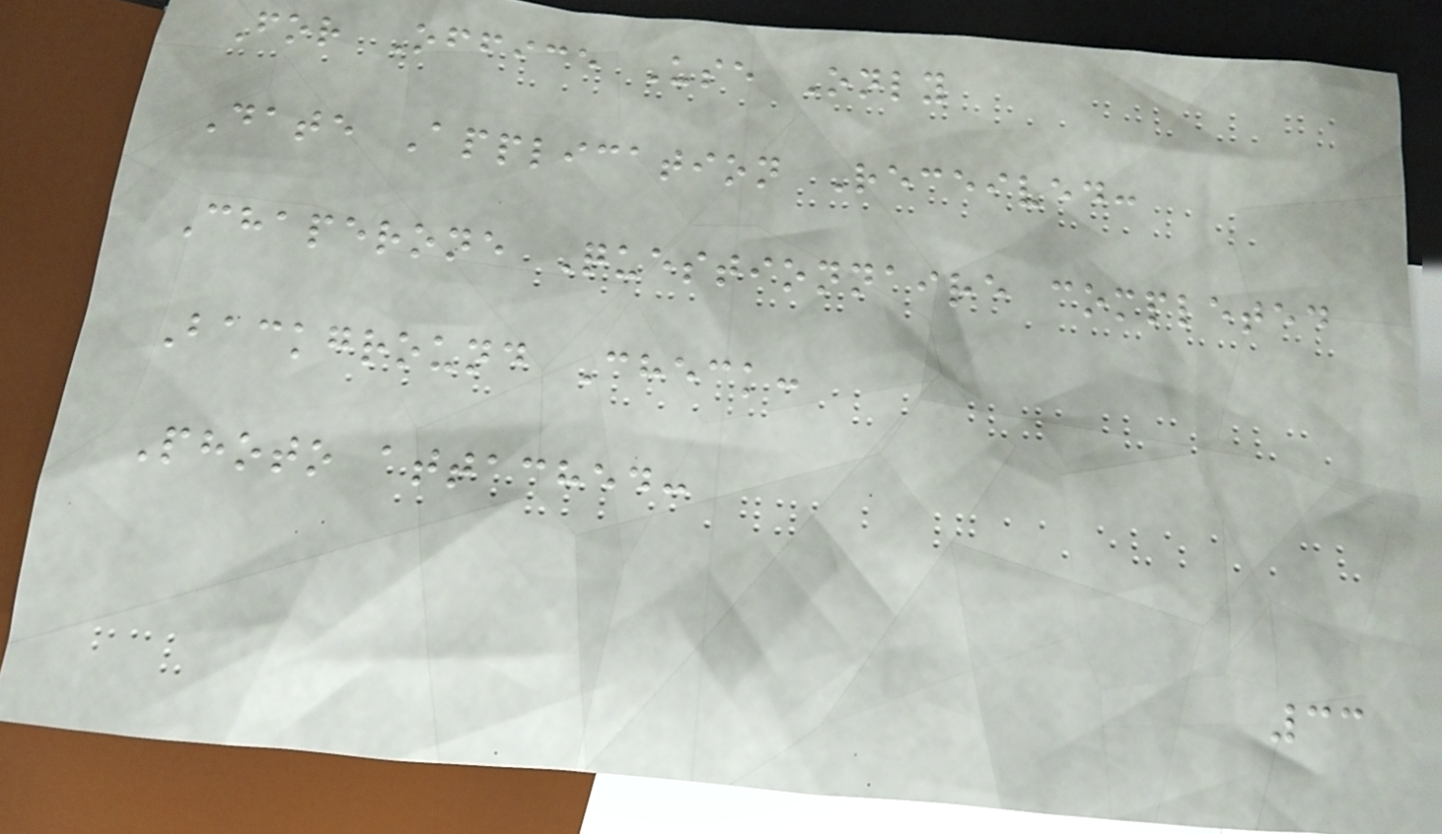For Office Use Only
Date Application Received:
Chaperone Questionnaire completed
Background Check:
Photo attached:
33
